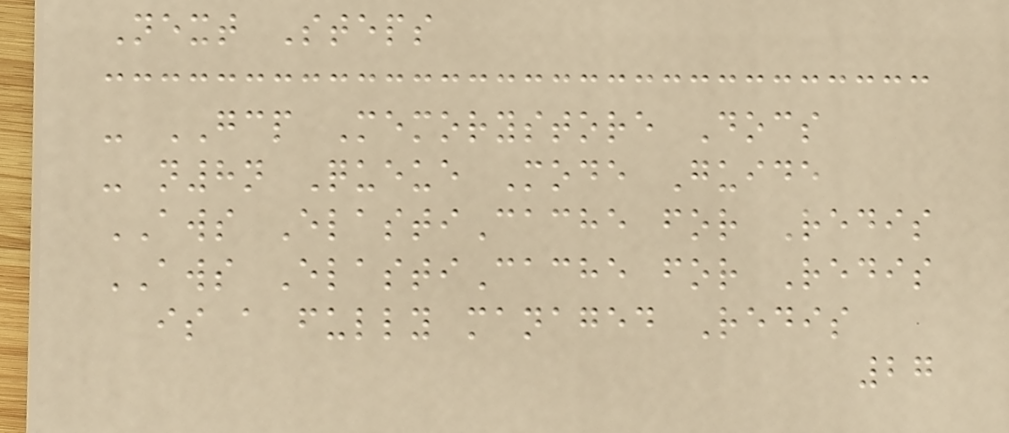Next Steps
- GCP Memorystore Docs
- n8n Queue Mode Guide
AWS ElastiCache for Redis
AWS ElastiCache for Redis
is a fully managed Redis
27
